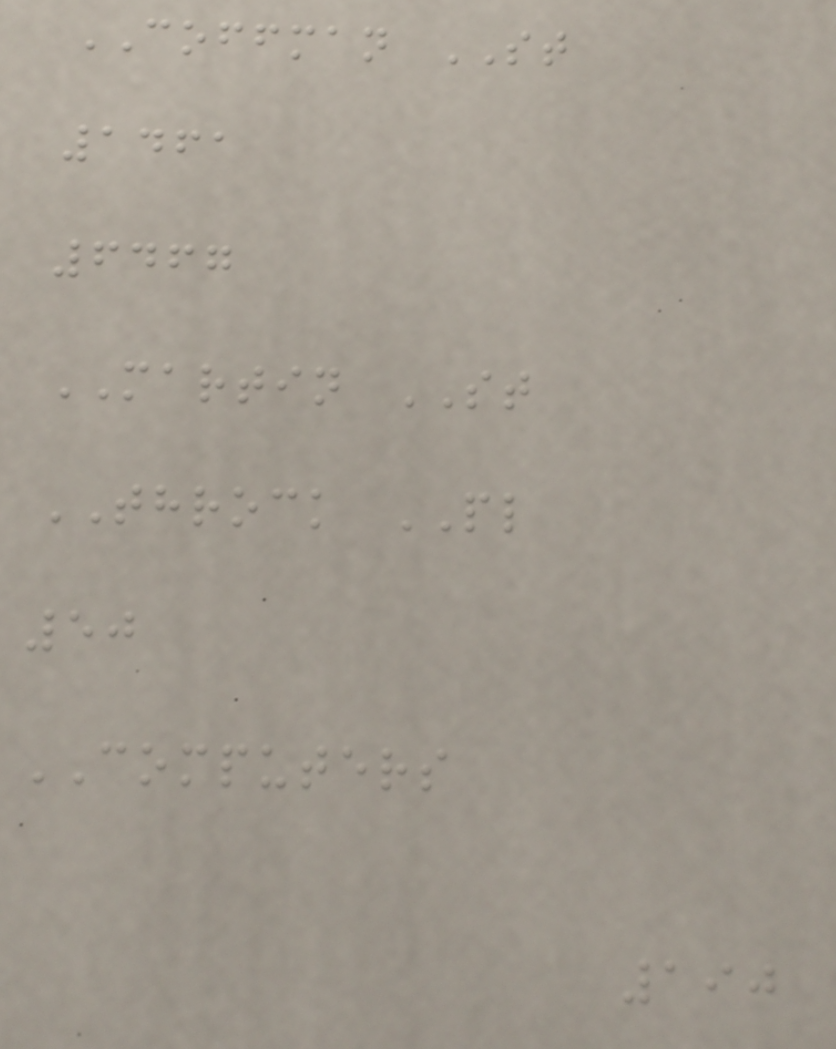COFFMAN ST
1461
6467
MARTIN ST
THROCK PL
50
COMPUTERS
190
